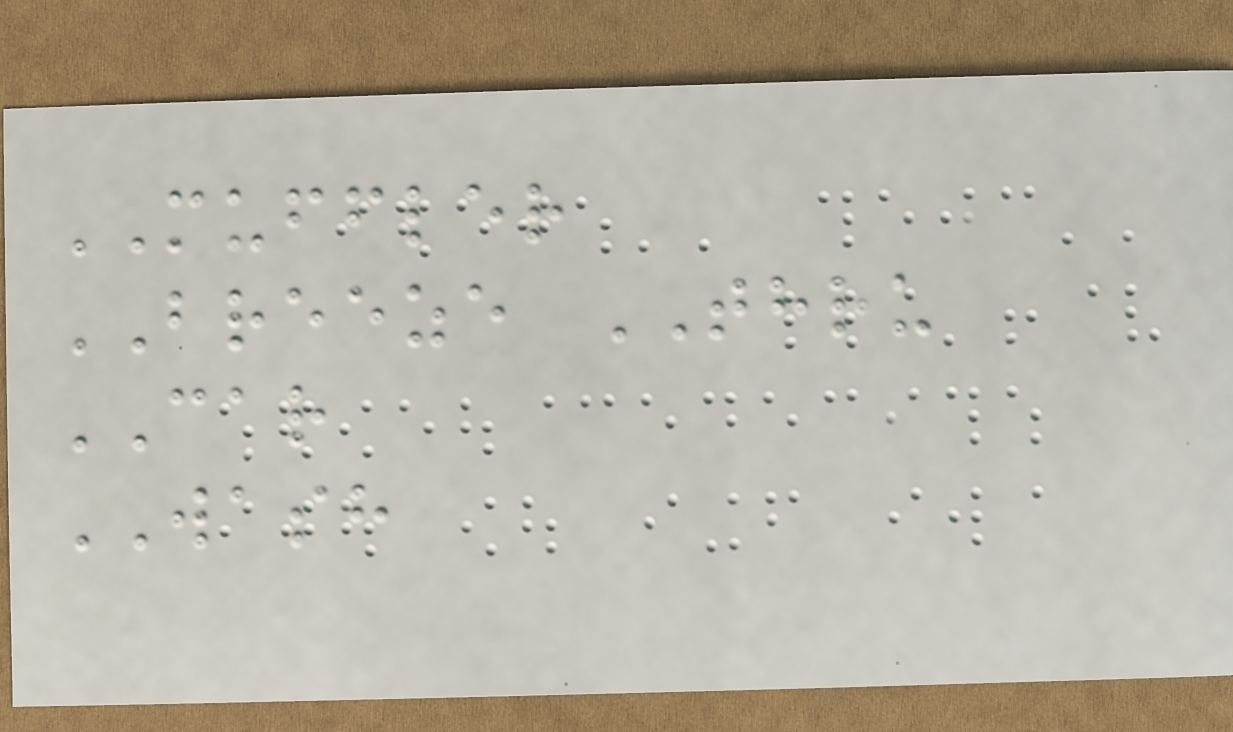MUFFLER
BREEZE THRU
CAR
WASH
